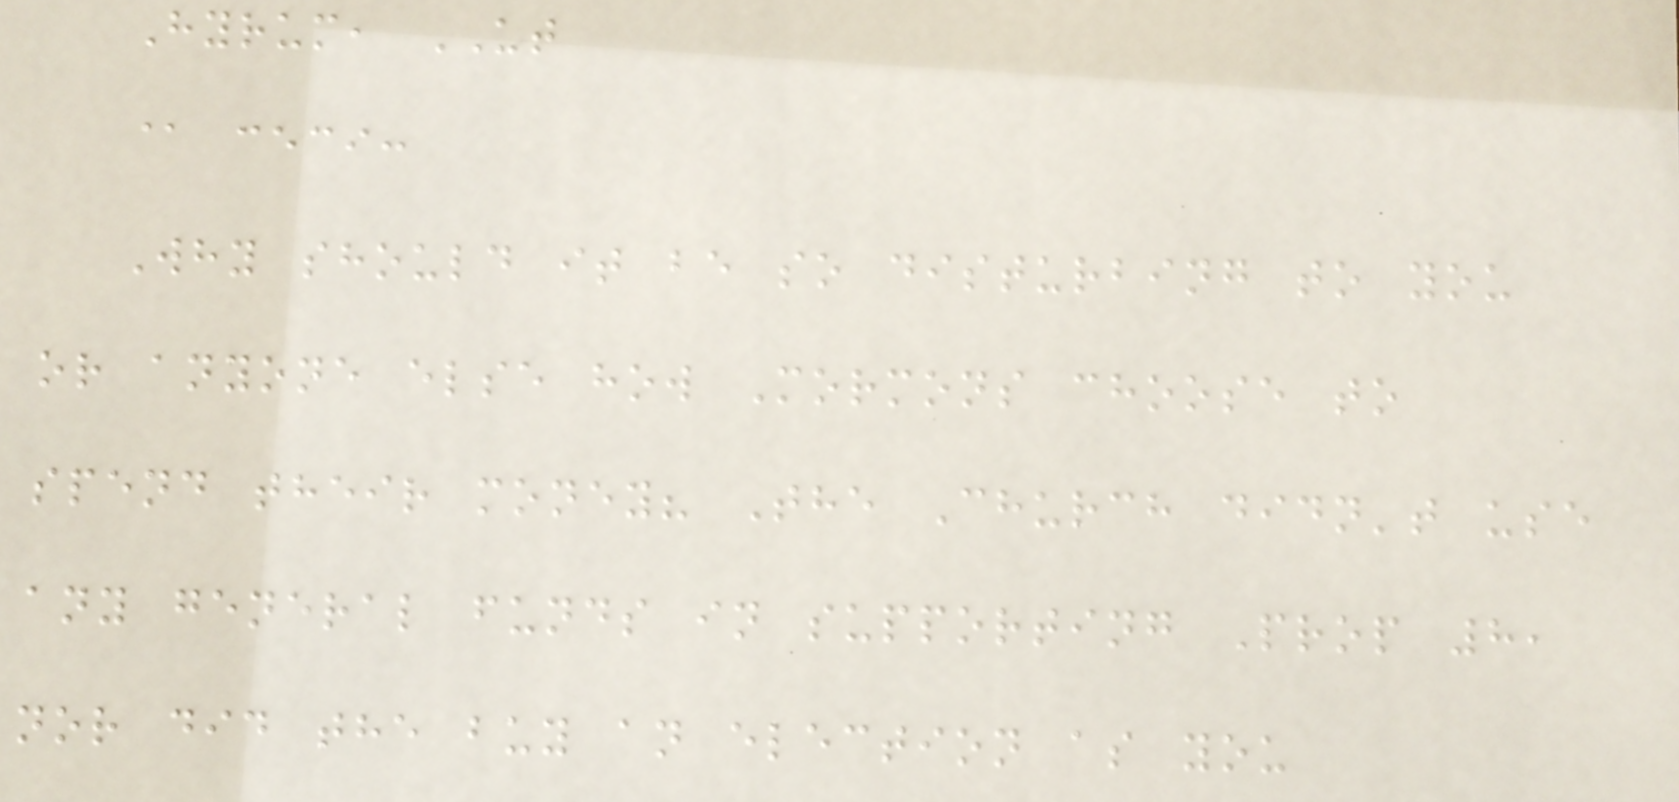Hyrum, UT
@ ceci:
Why should it be so disturbing to you
or anyone else how Mormons choose to
spend their money? The Church didn't use
any general funds in supporting Prop 8,
nor did the buy an election as you
